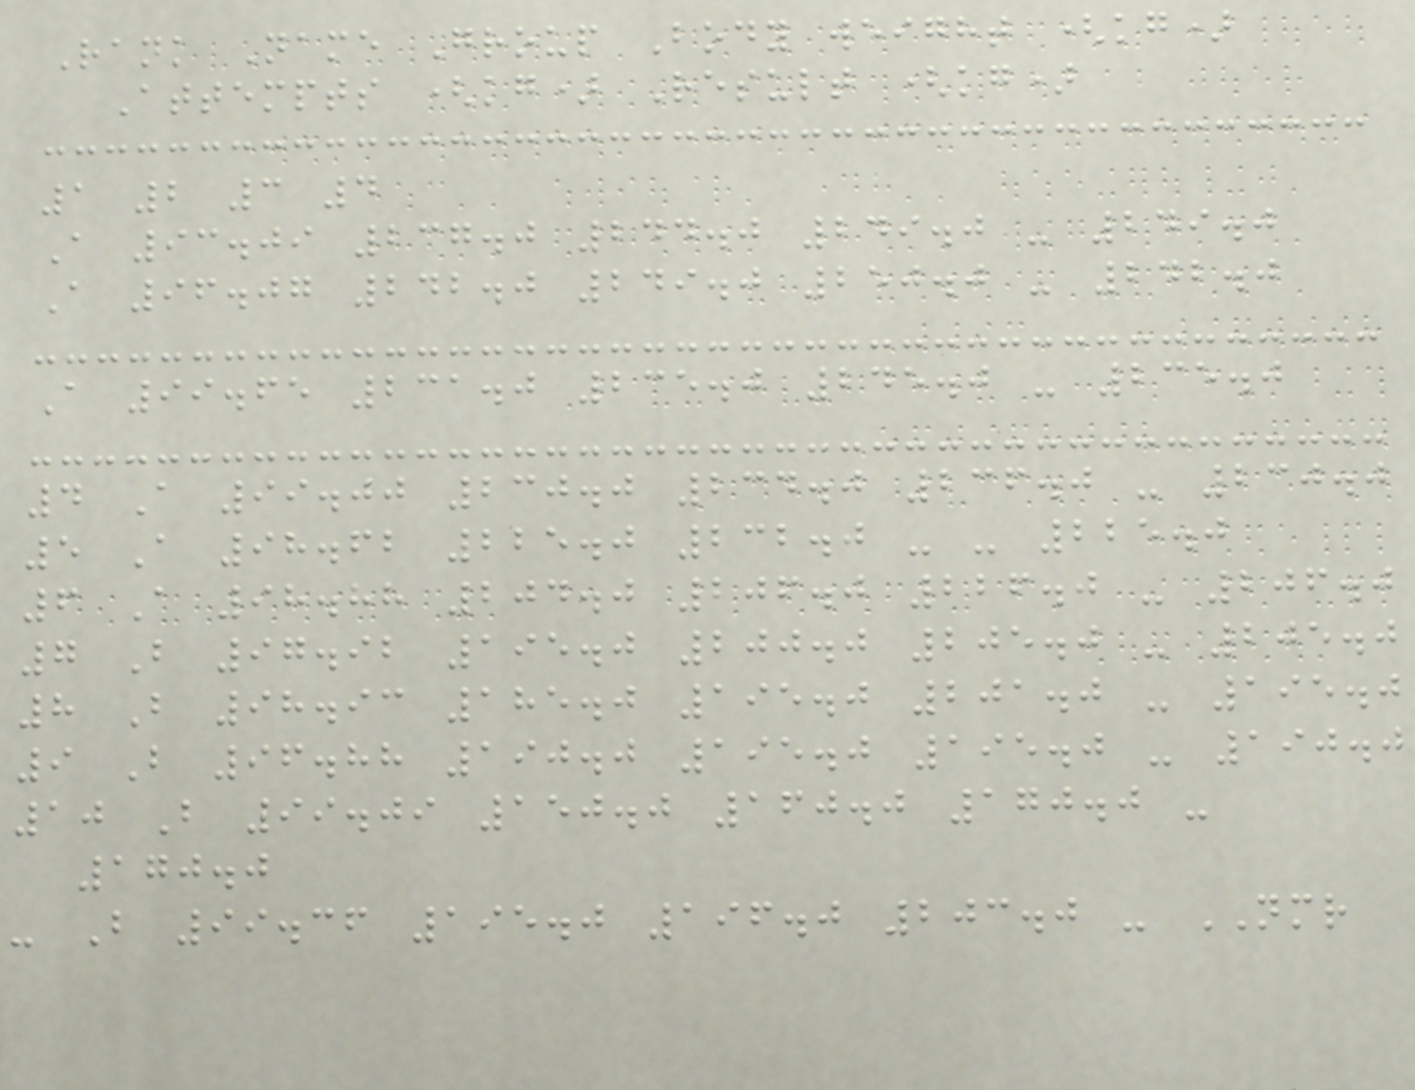Rank Name Group Body weight (kg)
Attempts (kg) Result (kg)
1 2 3 4
A 93.09 237.0 244.0 249.0 - 249.0
A 96.07 242.0 249.0 250.0 - 242.0
A 99.65 231.0 235.0 245.0 - 235.0
4 A 99.00 230.0 234.0 236.0 - 230.0
5 A 98.62 225.0 232.0 - - 225.0
6 A 98.88 204.0 206.0 226.0 - 206.0
7 B 97.92 195.0 200.0 205.0 - 205.0
8 B 98.93 185.0 195.0 201.0 - 195.0
9 B 96.88 190.0 195.0 195.0 - 190.0
10 B 99.09 150.0 160.0 170.0 -
170.0
- B 99.36 195.0 196.0 203.0 - NMR
